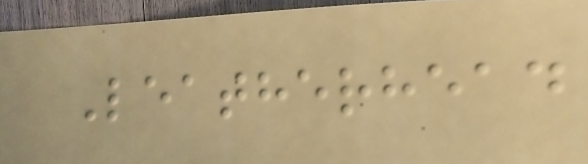Leatherhead
